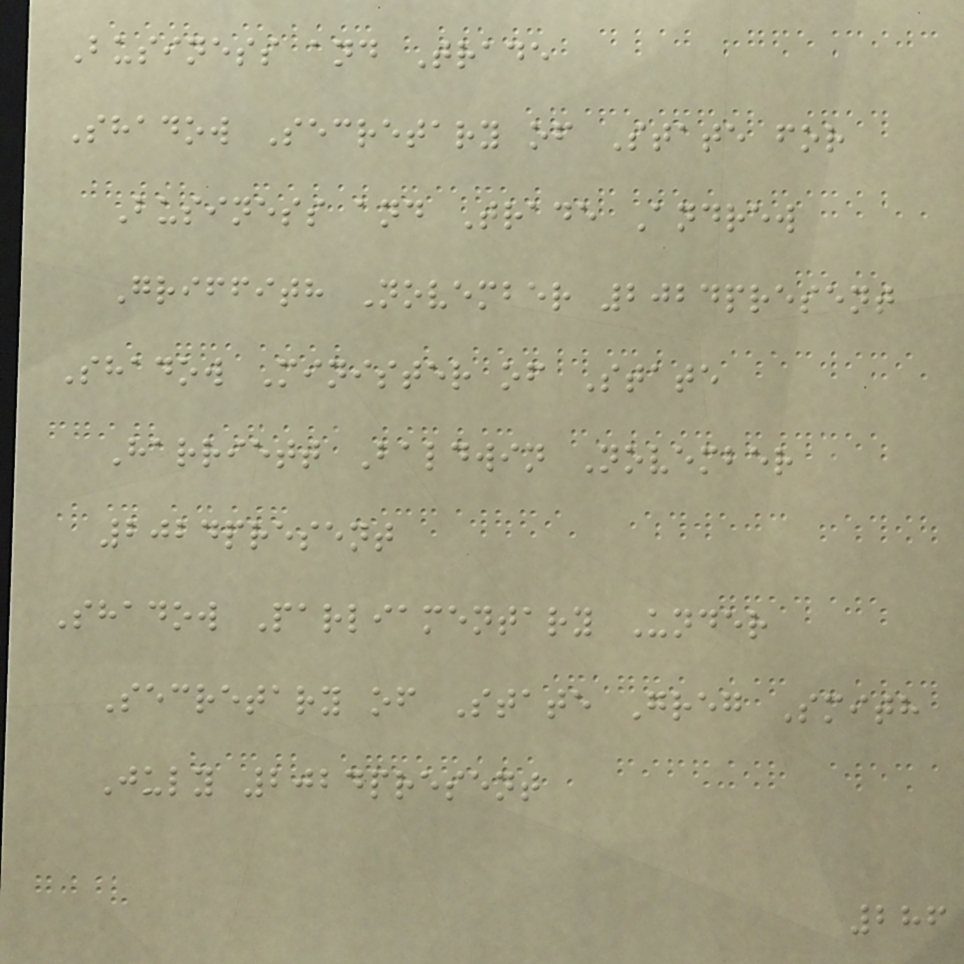Business and Trade
Shadow Secretary of State for
Business and Trade Andrew
Griffith November 2024present
Shadow Minister of State
Harriett Baldwin November
2024present
Shadow Parliamentary Under
Secretary of State Greg Smith
July 2024present
286
